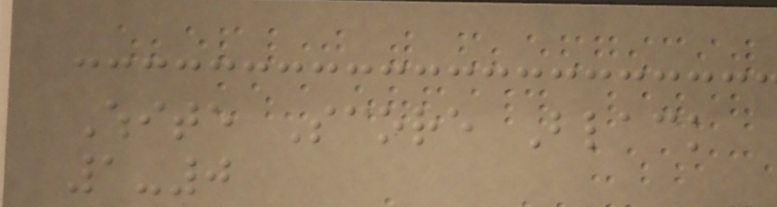White Score Black
1-0
